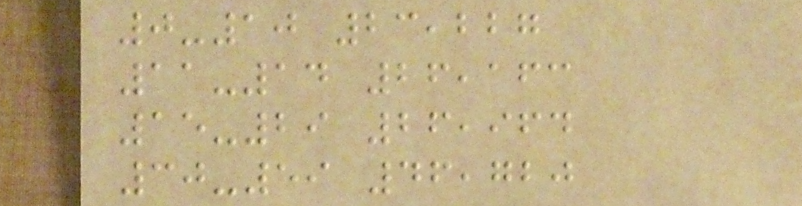0-10 23,227
11-14 26,163
15-29 26,964
30-59 46,720
